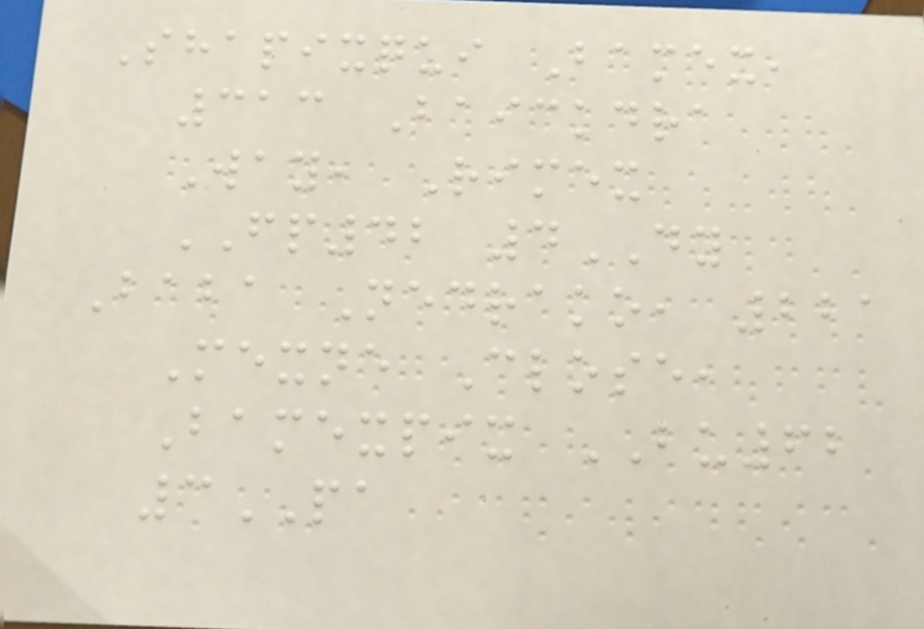Shapixqui Bamex,
313 Baickdra
Way, Rimex
FP42 4DY
Baba Nedrako, 221
Mexne Close,
Bamexpix BU62
3PA
